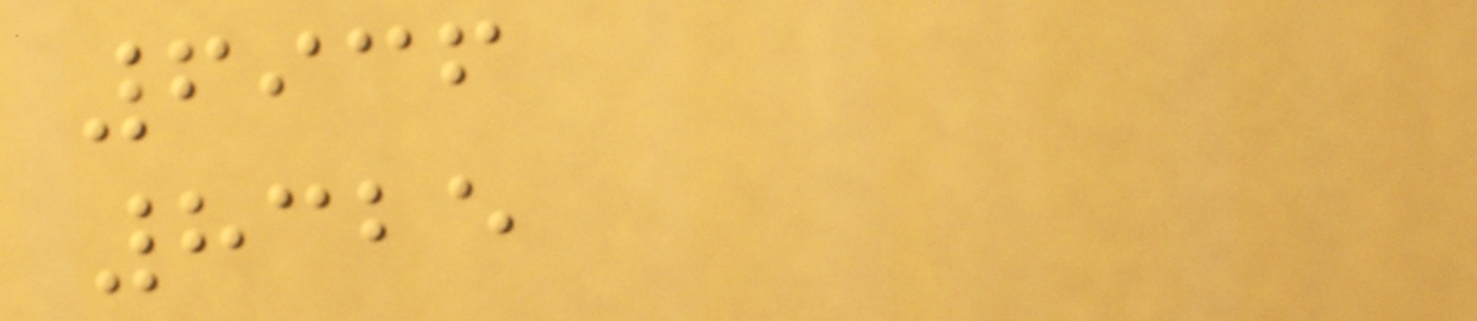6936
8325
